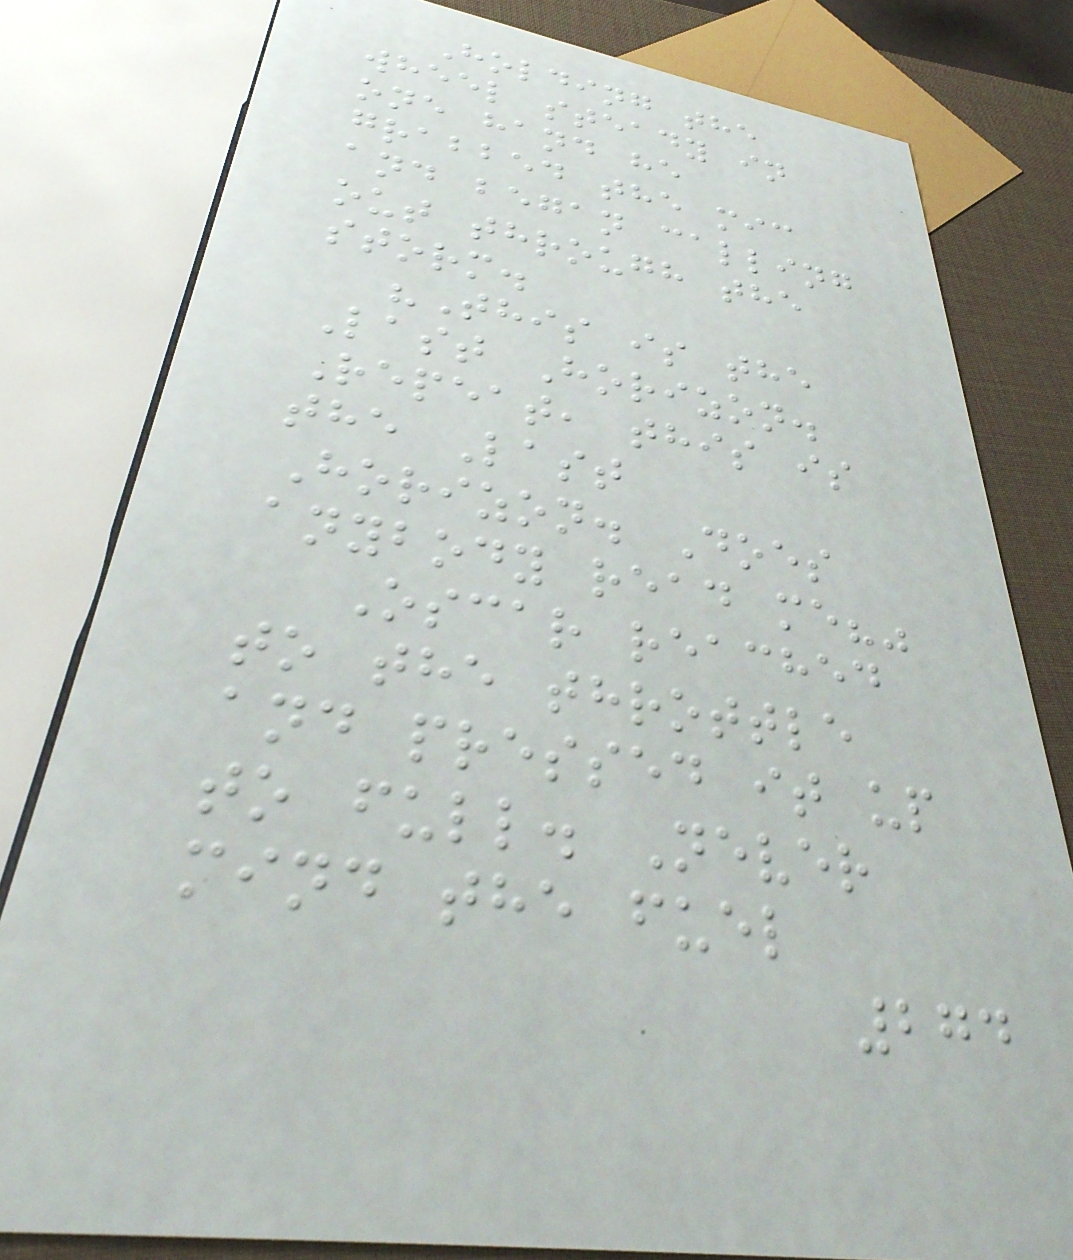Holding the
wheel steady in
one hand he
grabbed the mic
and began calling
out through the
storm.
"This is the
Last Horizon.
Repeat, this is
the Last
Horizon. Does
anybody read me?"
Oscar reached
to the throttle
and pressed it up
to full. Never
mind the fuel
274
